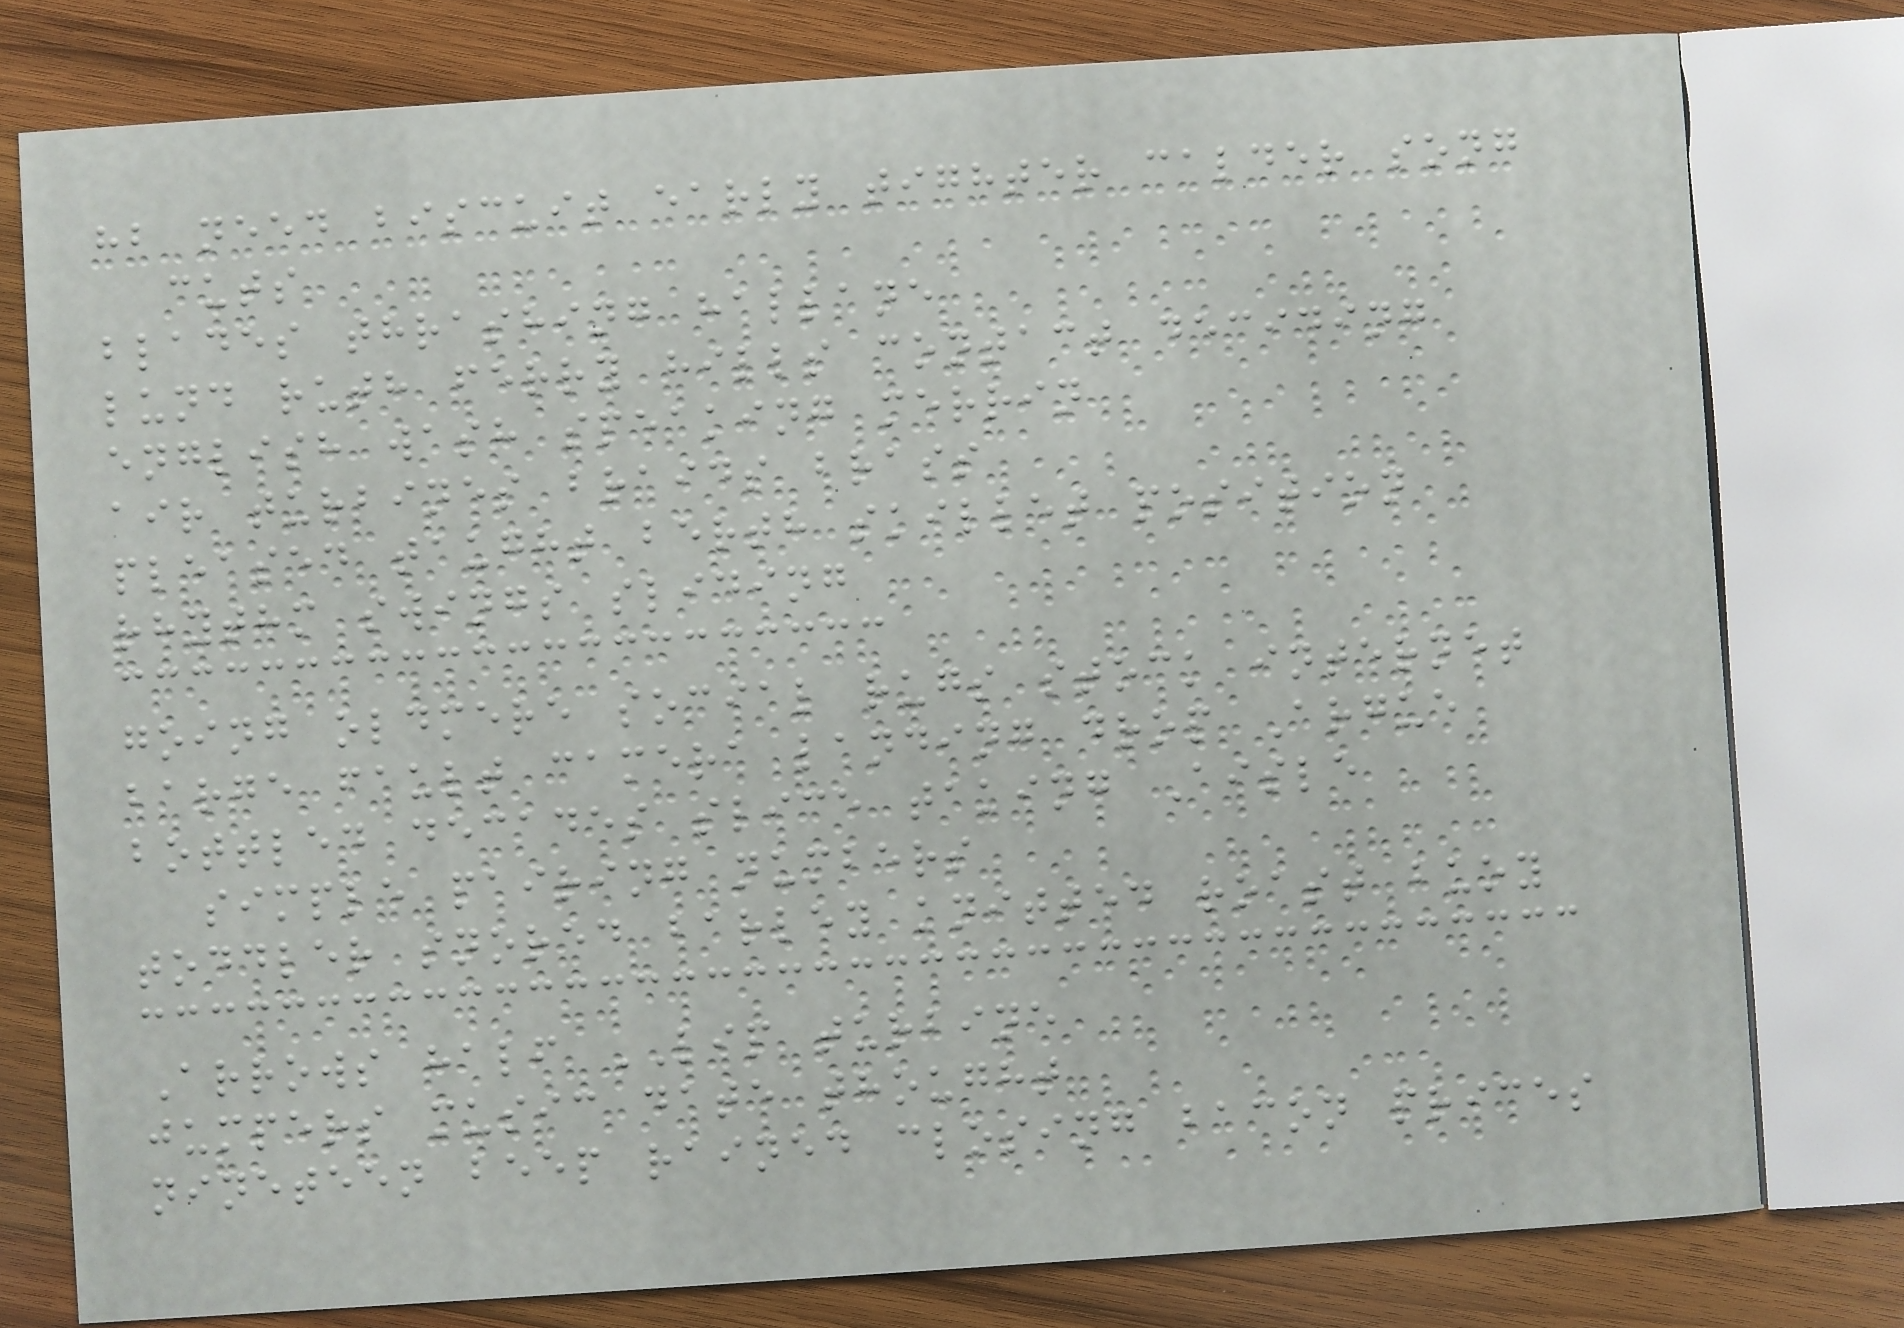hb need biscuit early tighter calder song
cuts
blades thrashing hallane
lund ruth ferry hills contact deciding
english wash speaking merrin
air turbines braids brass
pleased taught berth skillet position
rhythm swings sliding
going oldmere social rugs stock internet
barge fault camera landing drop Argue
bottled decades slice taking Aisle
simple pairing numbers
toddler snored barley knitted roast buoy
Arrows half LIP turbine
jumpers music date thought
nineteen beep rained closing bacon prices
